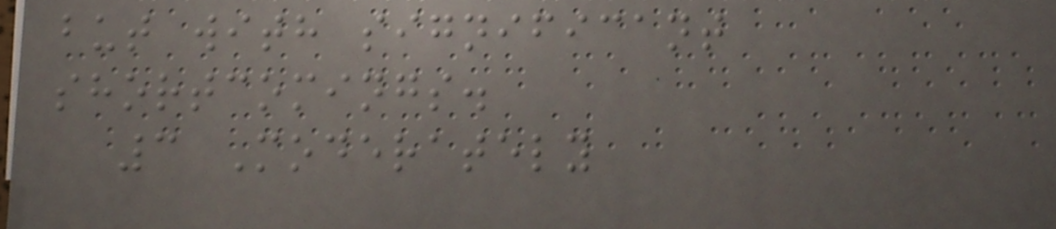but with significant
shortcomings.
3 Moderately
